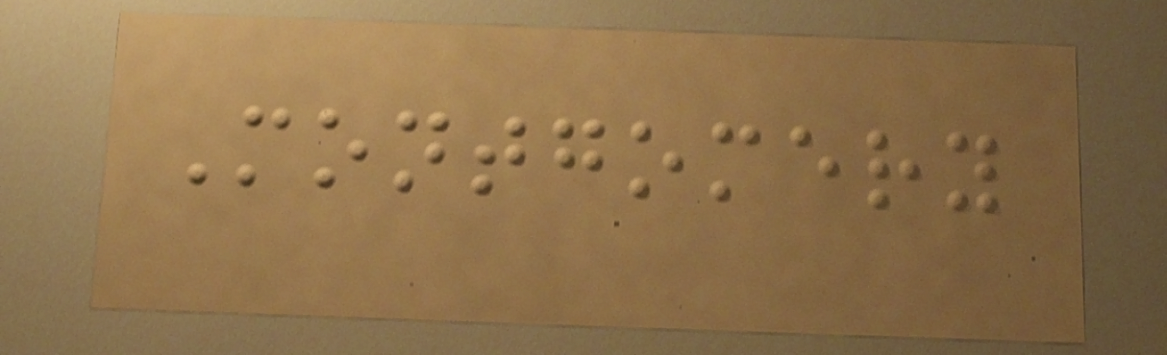Montgomery
